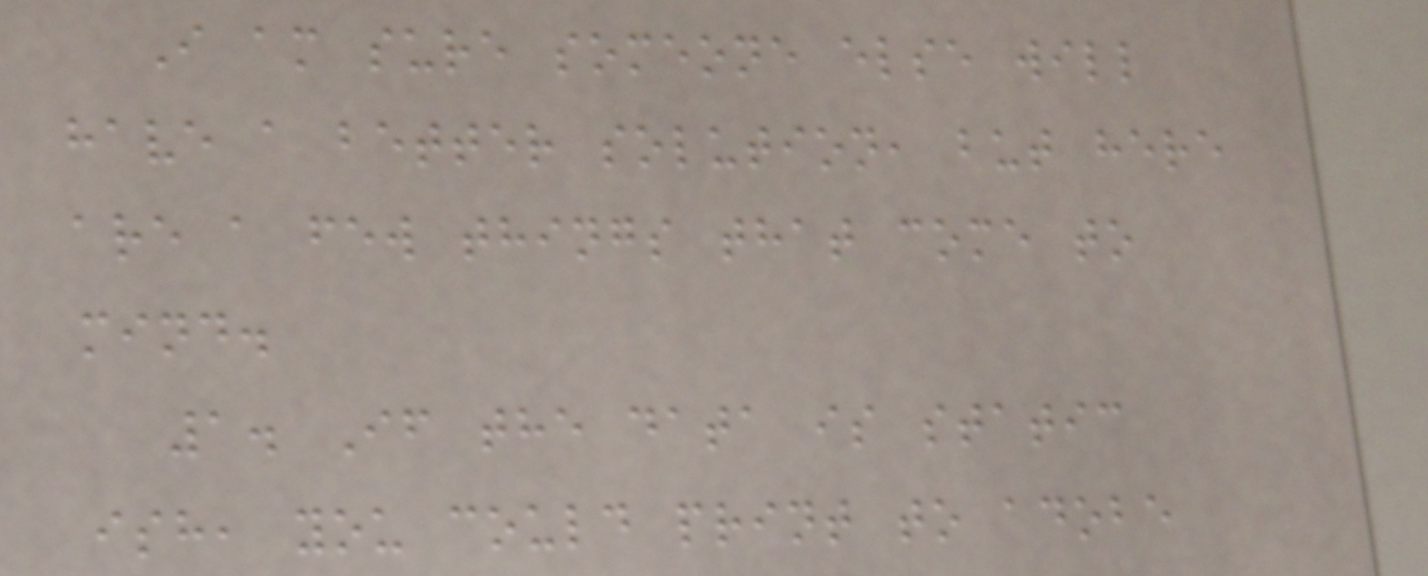I am sure someone else will
have a better solution, but here
are a few things that come to
mind.
1. If the data is static
ish, you could print to adobe
